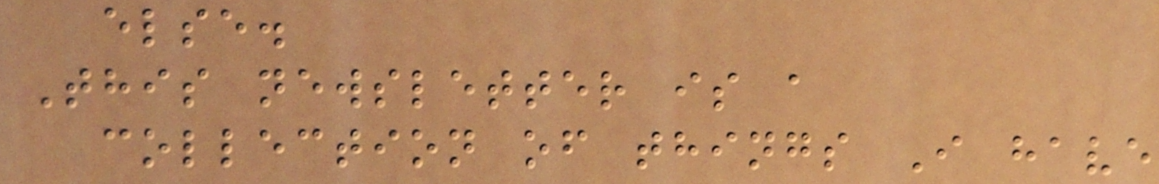else.
This newsletter is a
collection of things I have
